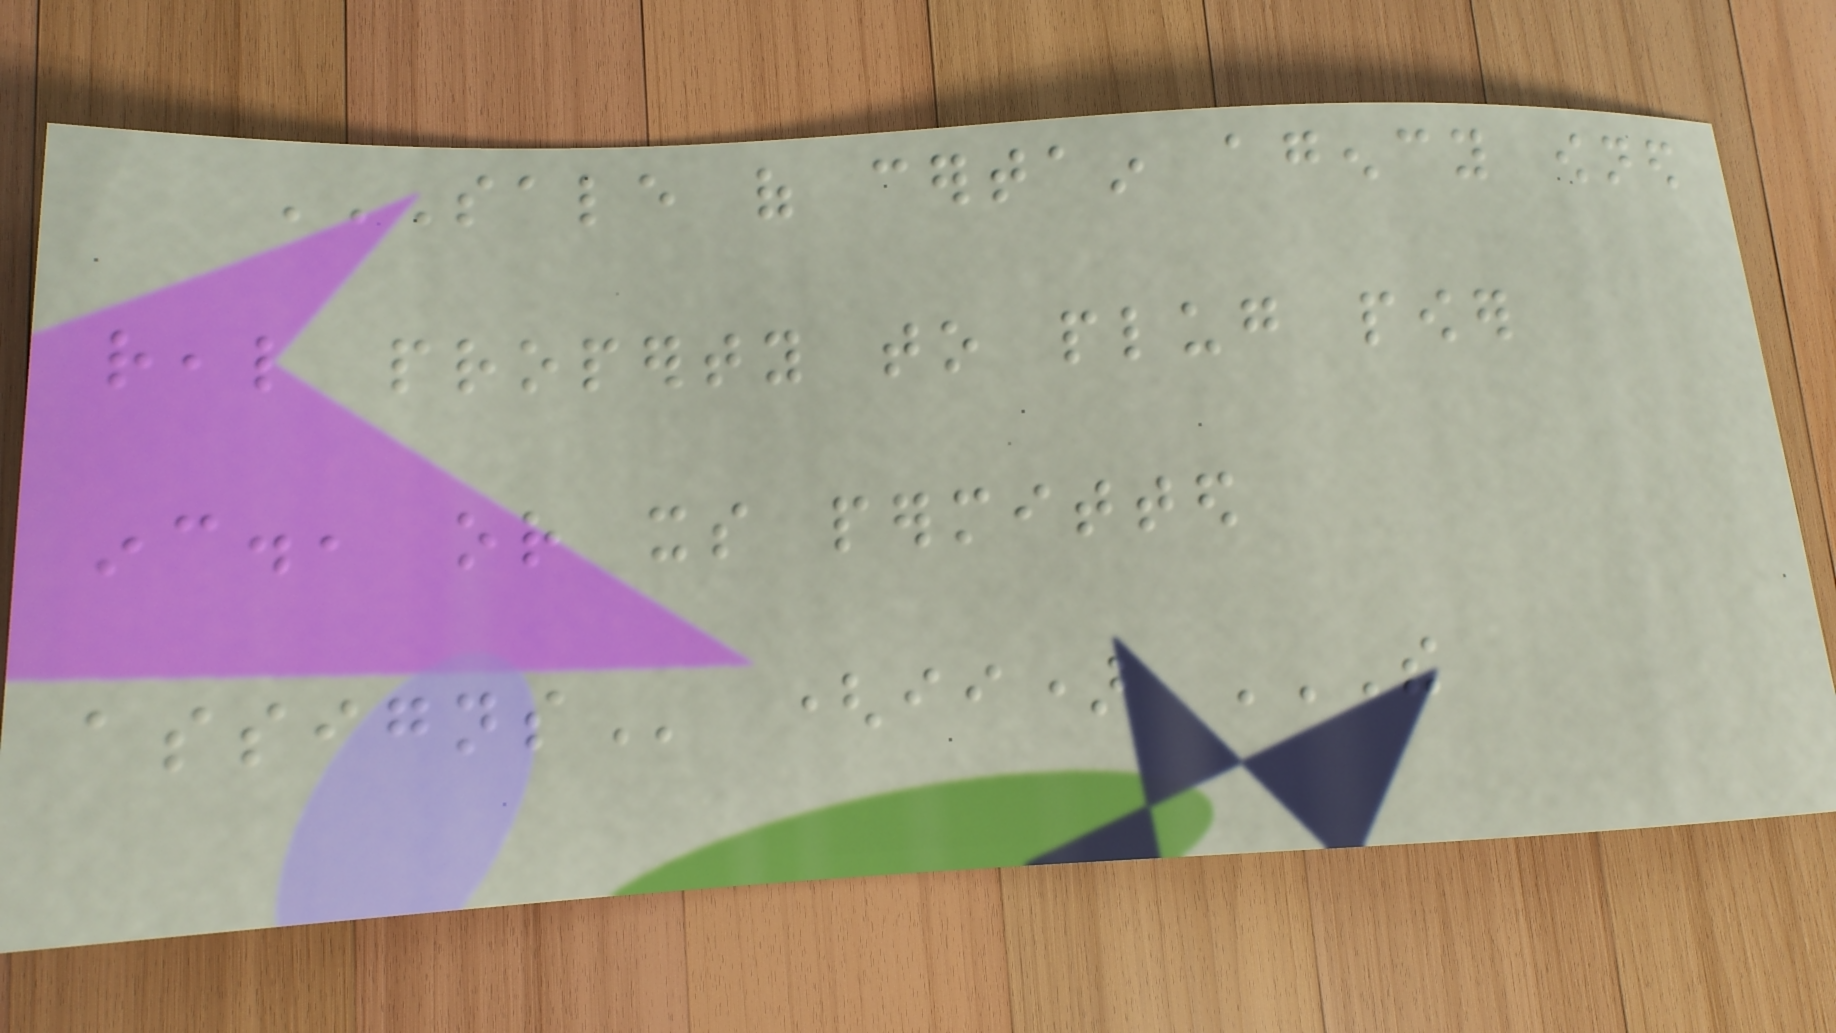SALE OF CERTAIN AGENCY OWNED
REAL PROPERTY TO PLUG POWER
INC., OR ITS PERMITTED
ASSIGNS (ii) THE
